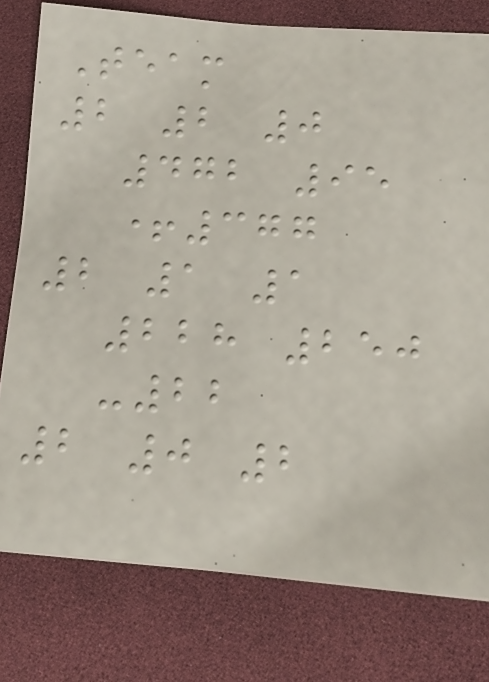Team
2 2 0
472 95
+377
2 1 1
228 250
-22
2 0 2
